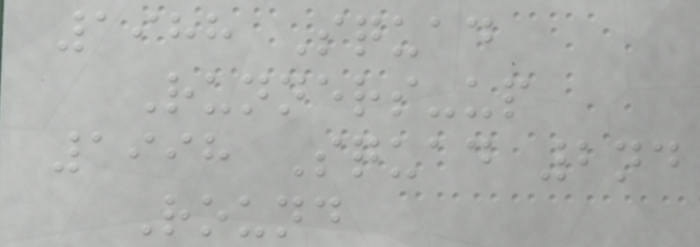1988 Squad
Runners-up
1998 Squad 2nd
Round
